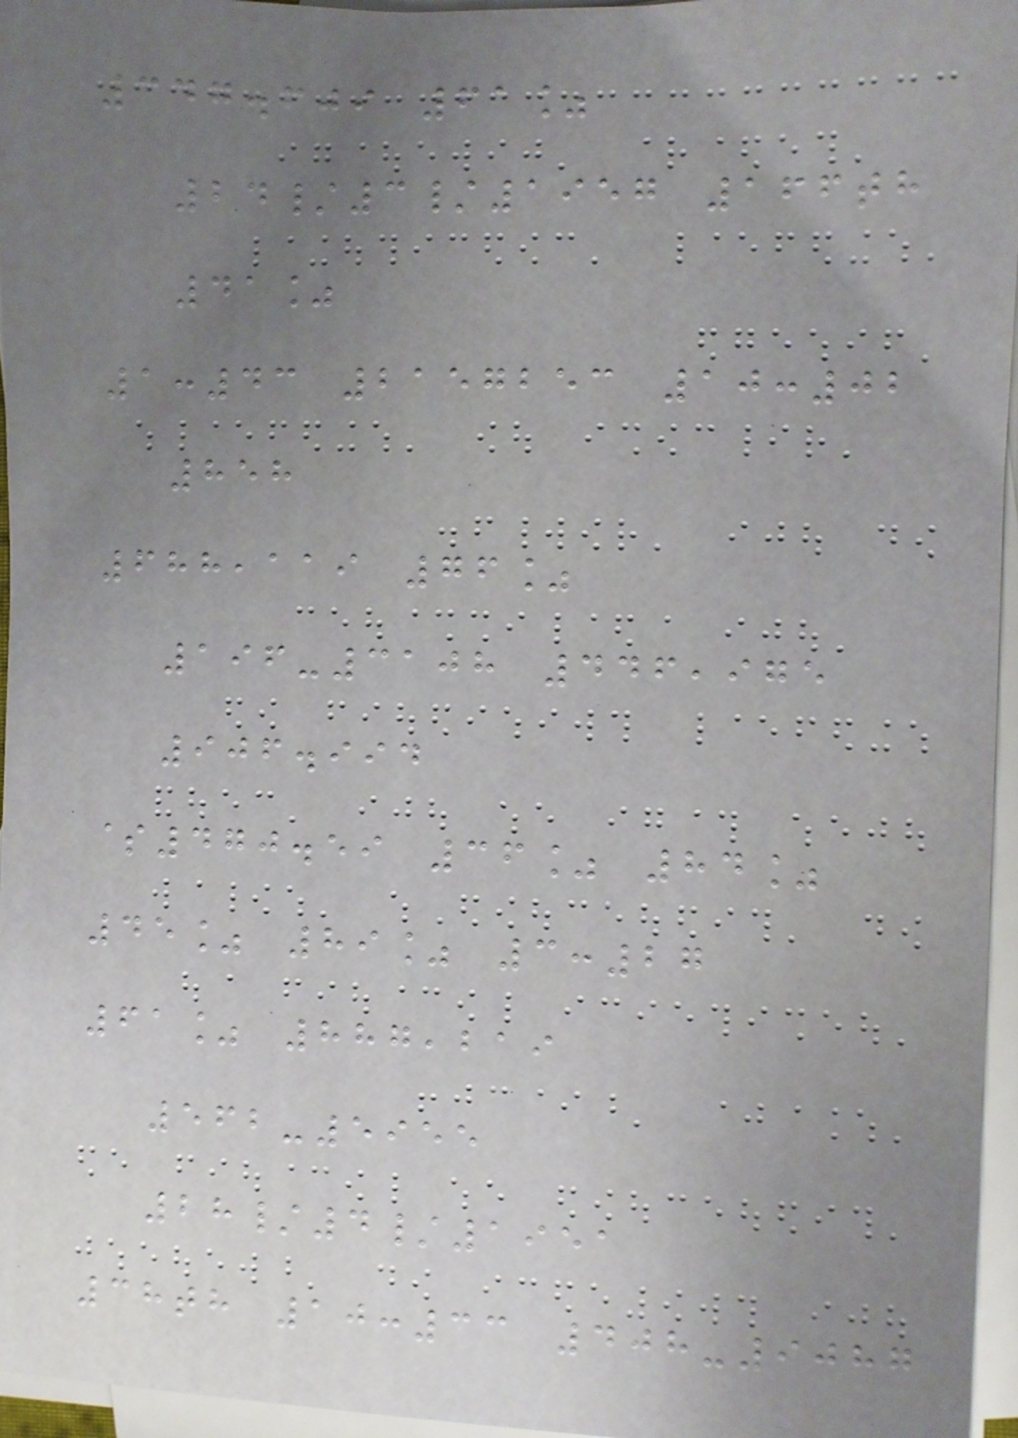347.609 61%
24/3/1957 166th
41%
1:43 2157253 10:02
858
688,119 76%
196-3108 446,975
906.994
$470.59 36% 84%
45% 89% 3:27
61% 887,219
562-5955
28/4/1951
38th 10:33 408-9087
